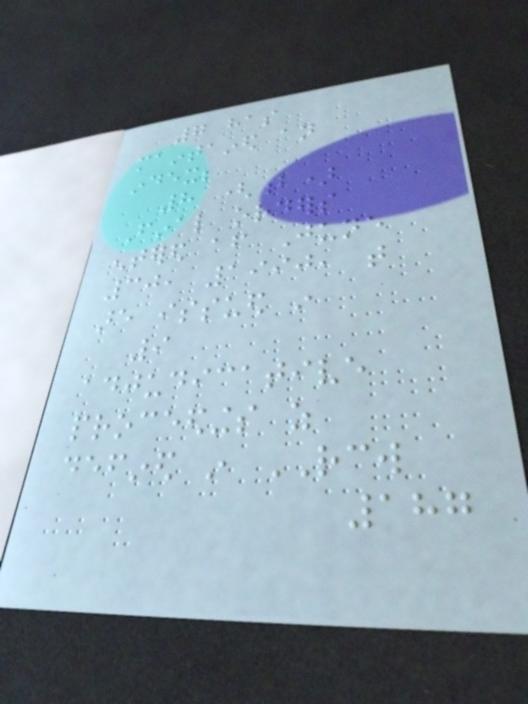7 has
maintained an
index;
8 (b)
Final orders
entered after June
30, 1990, that
are issued in
9
adjudicative
proceedings as
defined in RCW
187
